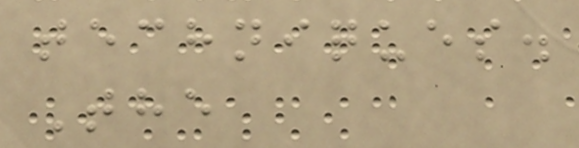techniques.
The
